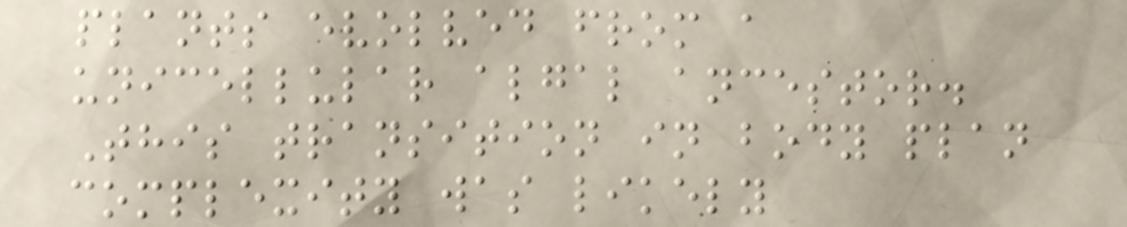plants evolved from a
unicellular algal ancestor.
This transition in body plan
complexity was likely
